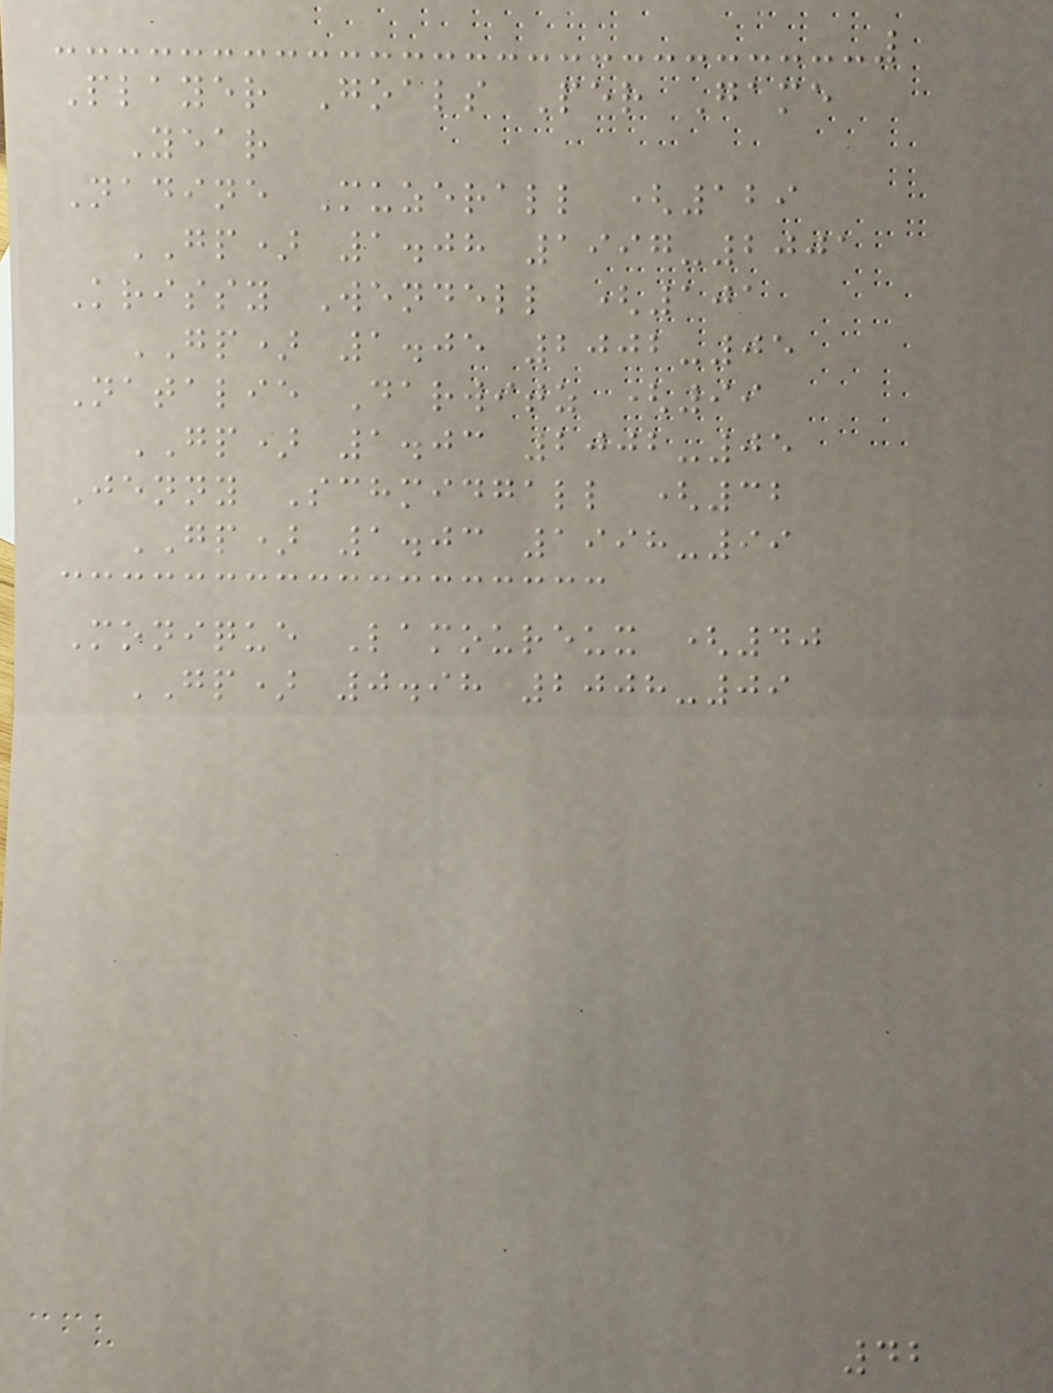Player Goals Per Game
Year
Nadine Muzerall (129
GP) 1.08 1997-2001
Krissy Wendell (101
GP) 1.05 2002-05
Natalie Darwitz (99
GP) 1.03 2002-05
Jenny Schmidgall (32
GP) 1.03 1998-99
Monique Lamoureux (40
GP) 0.98 2008-09
42
